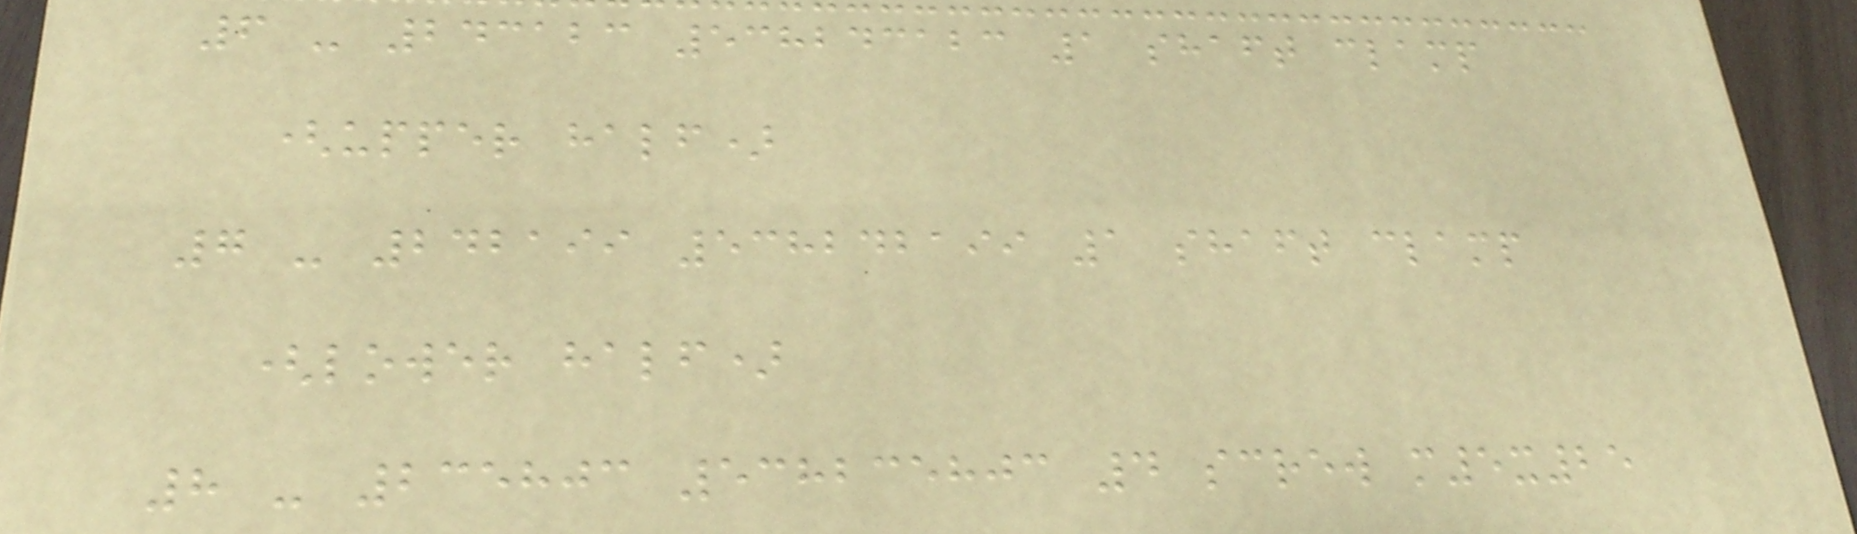6 - 243123 538243123 1 shaft clamp
(upper half)
7 - 242199 538242199 1 shaft clamp
(lower half)
8 - 235803 538235803 4 screw m5x25
